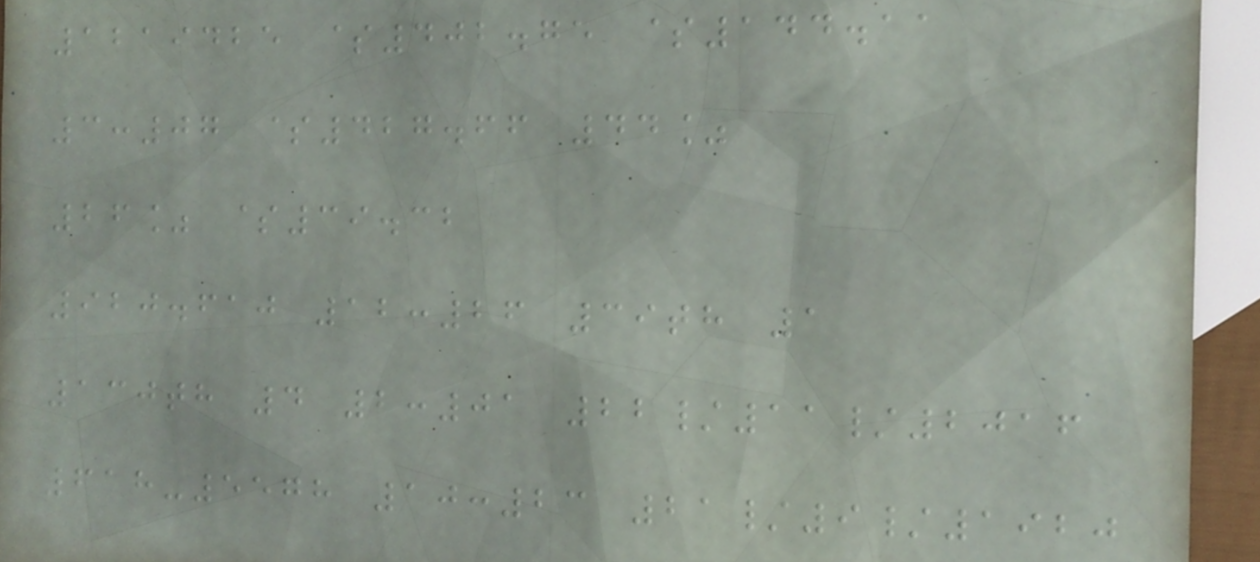1219425 $402.75 $144.11
3:07 $427.66 44%
26% $39.32
920.610 12:26 39th 1
130th 4 2:01 22/11/2016
618-5578 10:23 21/9/1920
